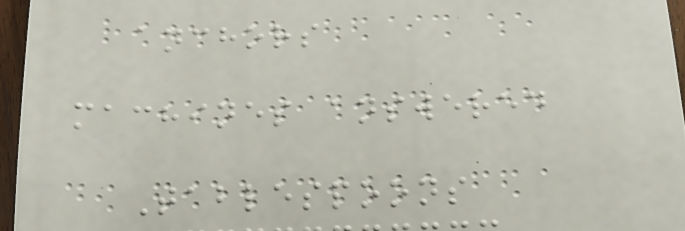anchors
machines answered
Tablespoons
